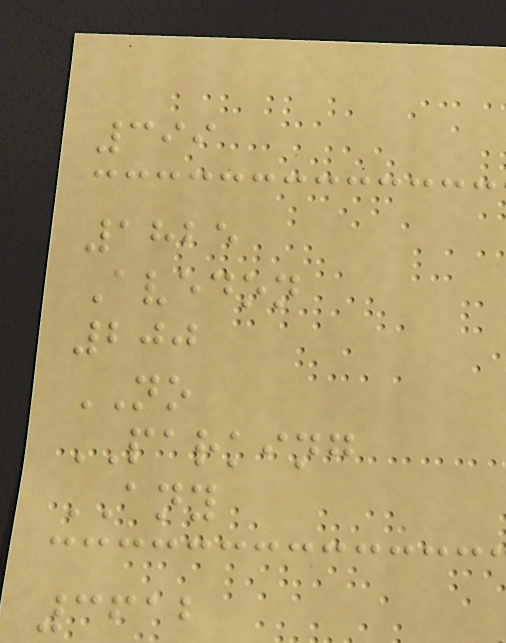399
1825
Avedon
200
NO
PARKING
ANY
3612
